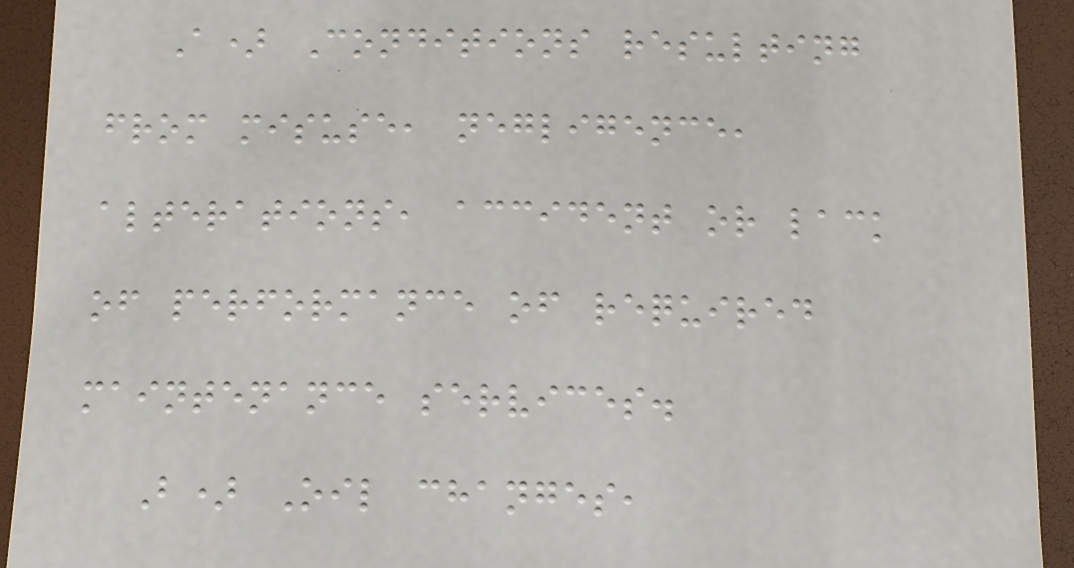A) Conditions resulting
from misuse, negligence,
alterations, accident or lack
of performance of required
maintenance services.
B) Oil changes,
